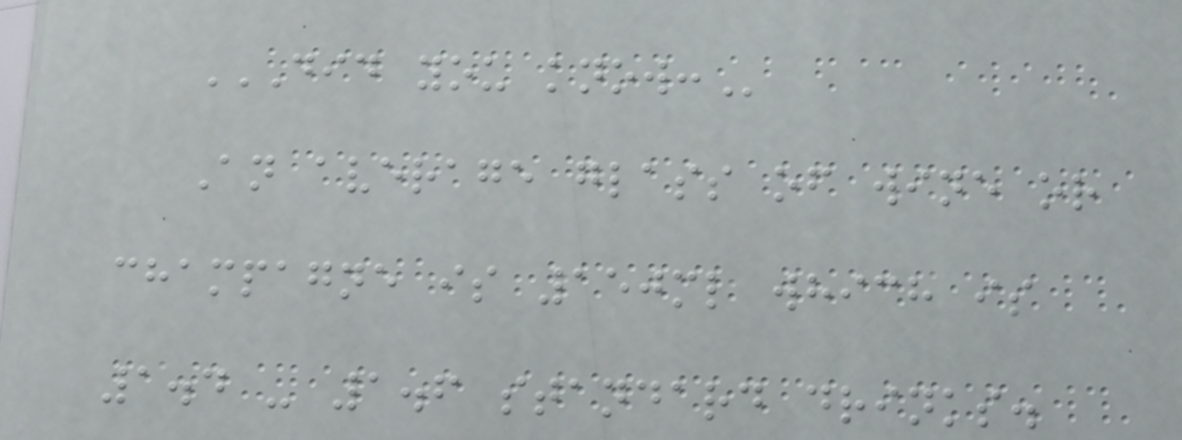DID YOU KNOW:
An average glass of wine or
champagne is 150ml which is
1.4 - 1.6 standard drinks.
